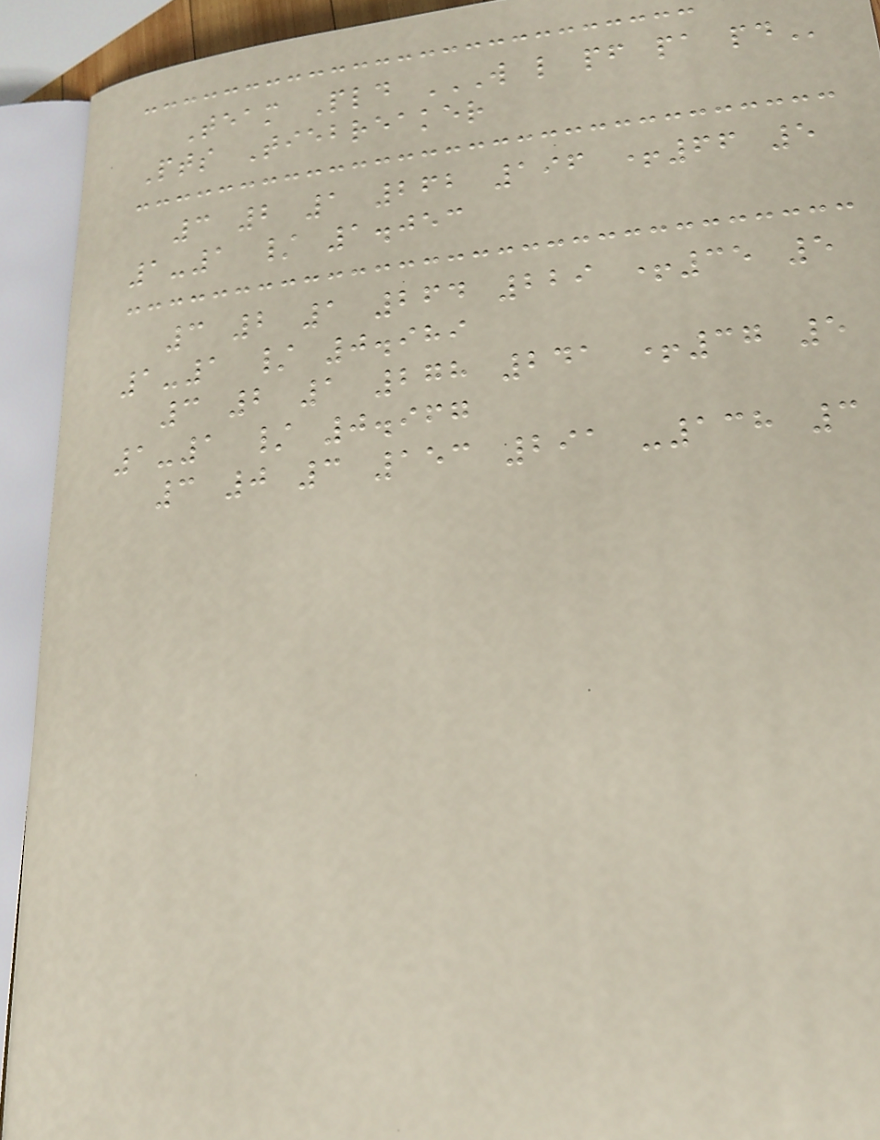Team Pld W L PF PA PD
Pts Tiebreaker
3 2 1 262 196 +66 5
1-1 / 1.053
3 2 1 264 229 +35 5
1-1 / 0.989
3 2 1 278 241 +37 5
1-1 / 0.967
3 0 3 153 291 -138 3
